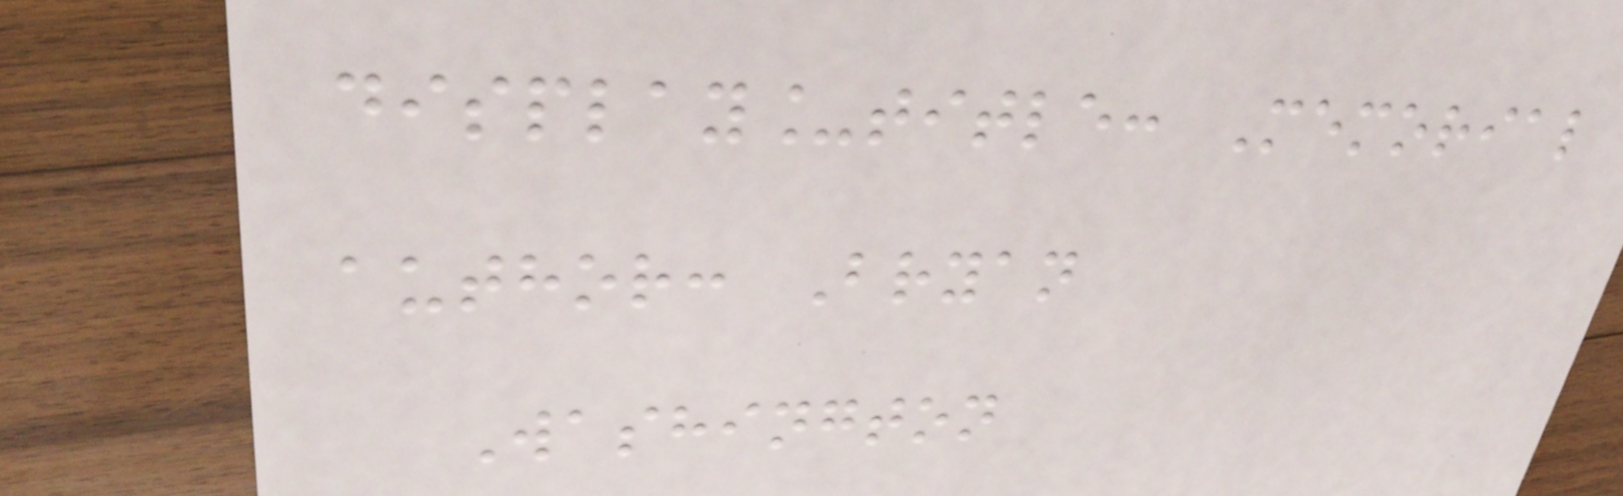display_title: Memorial
author: Bryan
Washington
